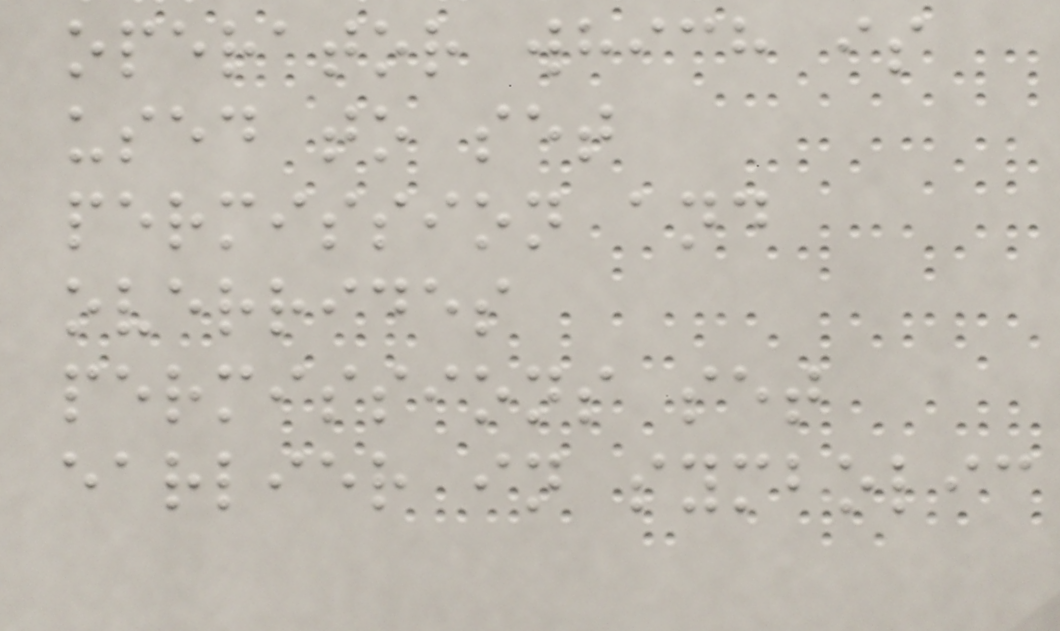operator which is
used to set
permission and
overrides
permissions set
earlier in symbolic
